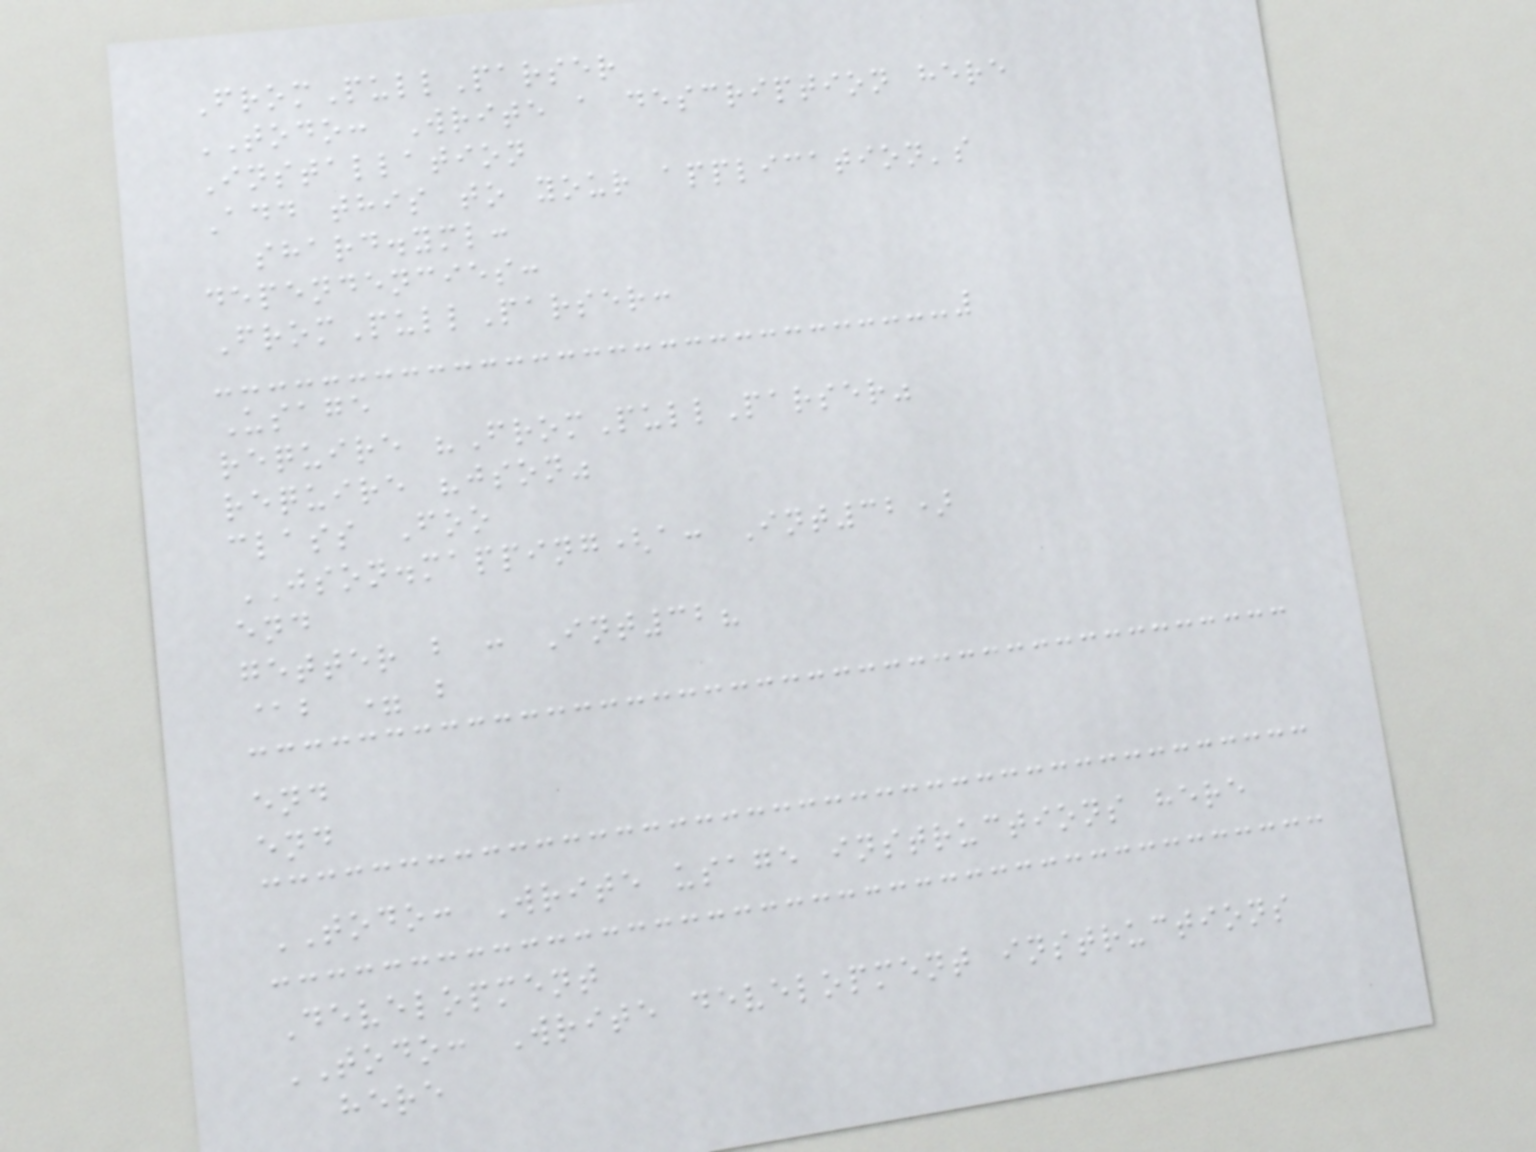FromPullParser
TODO: Write a description here
Installation
Add this to your application's
shard.yml:
dependencies:
FromPullParser:
Usage
require "FromPullParser"
require "json"
class Foo
JSON.mapping(a: Int32)
end
getter b : Int32?
@b = b
end
end
TODO: Write usage instructions here
Development
TODO: Write development instructions
here
